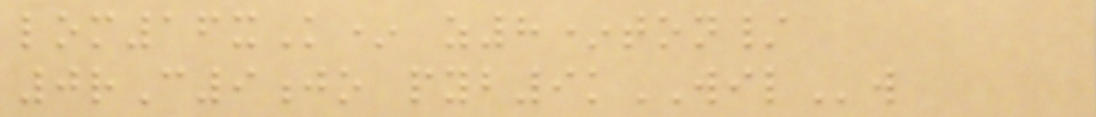lom16xK* z8*ton/
0rC9jo pyb9kWILw
